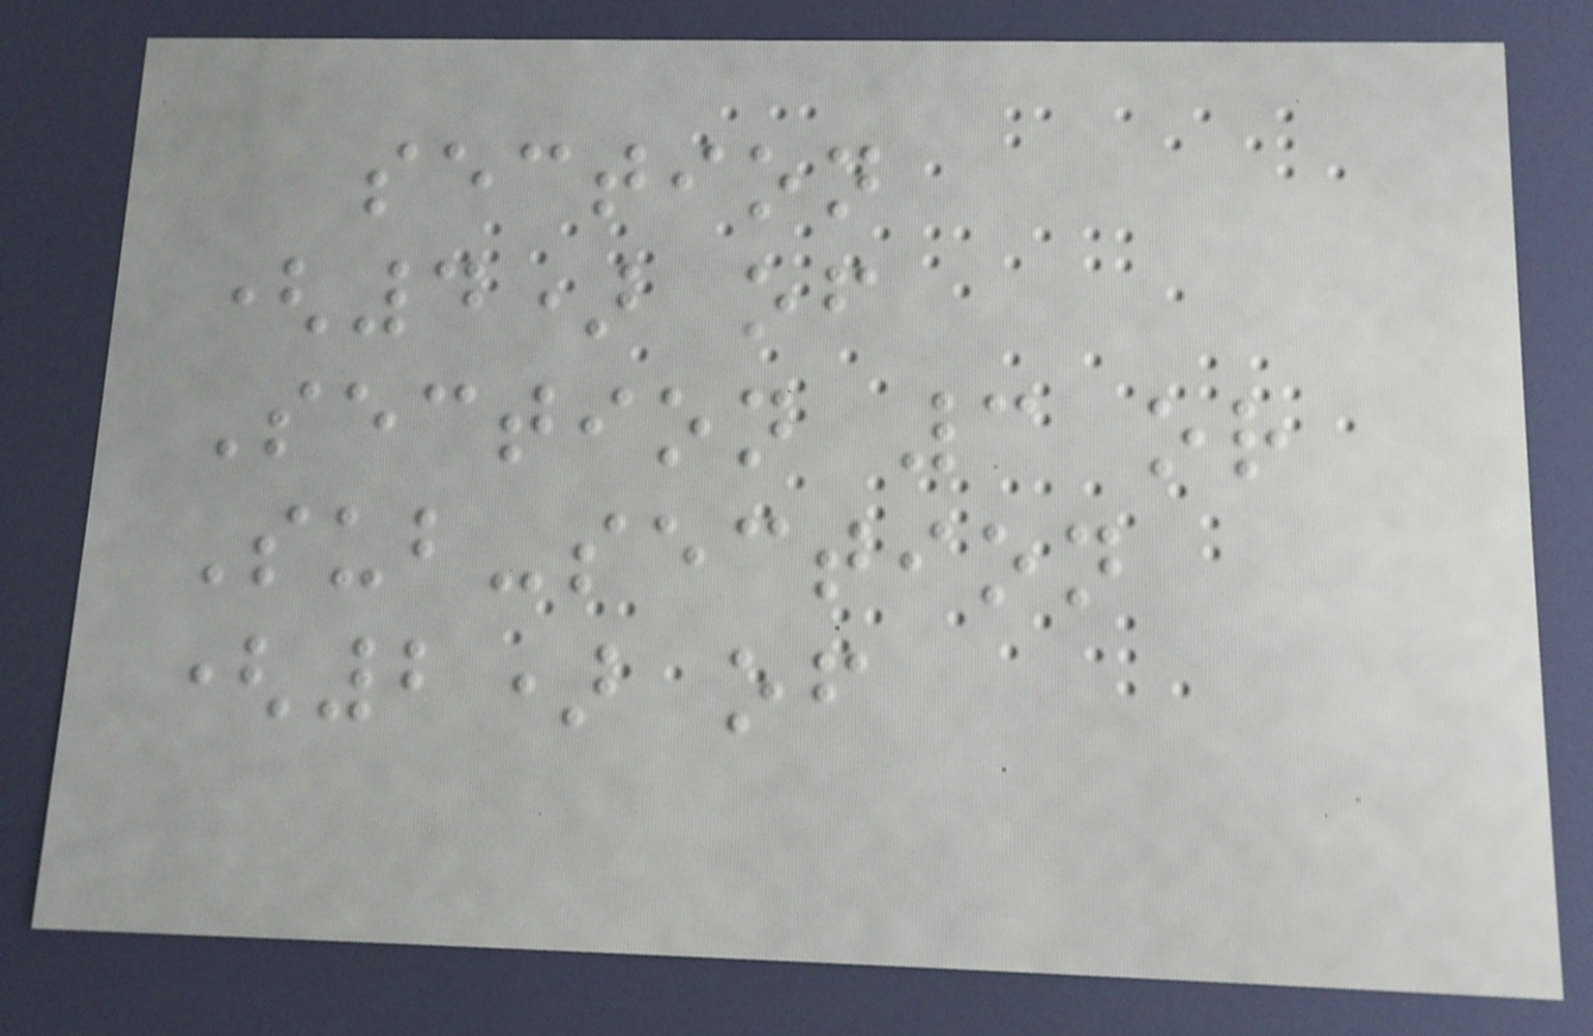section
(4) of
Section 3 or
Sub-section
(2) of
